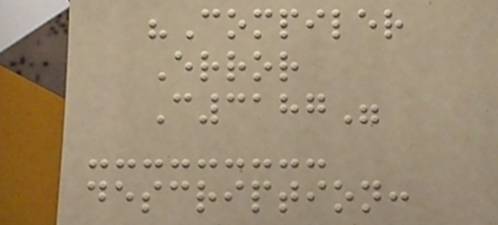"Compiler
Error
C3187"
description:
